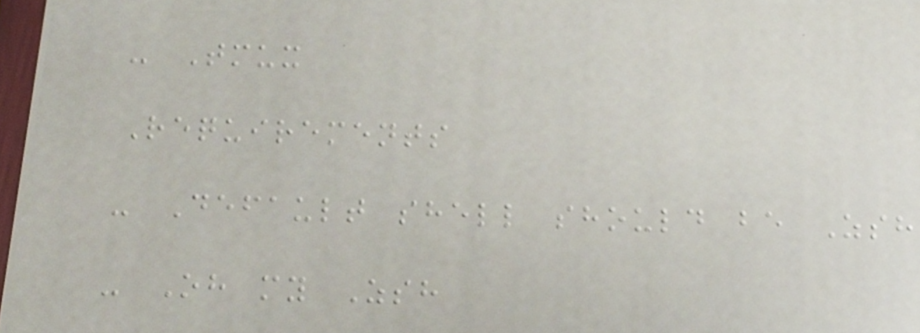- Tmux
Requirements
- Default shell should be Zsh
- Oh my Zsh
